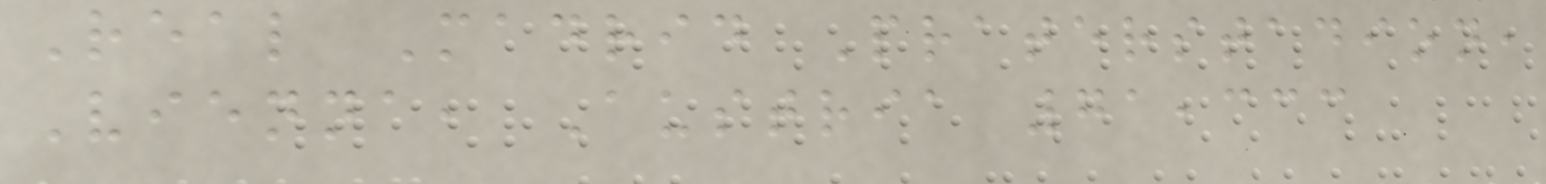Real Madrid Praterstadion,
Vienna, Austria 71,333
